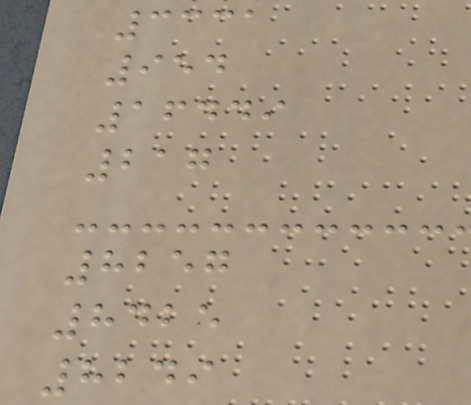3331
954
16449
217
8257
8425
8249
